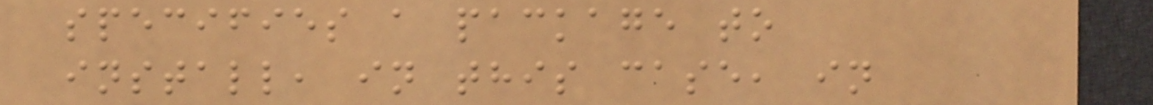specifies a package to
install, in this case, in
